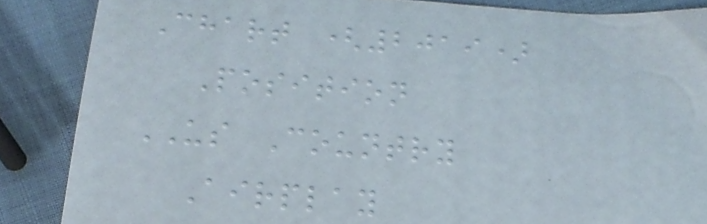Chart (2019)
Position
US Country
Airplay
